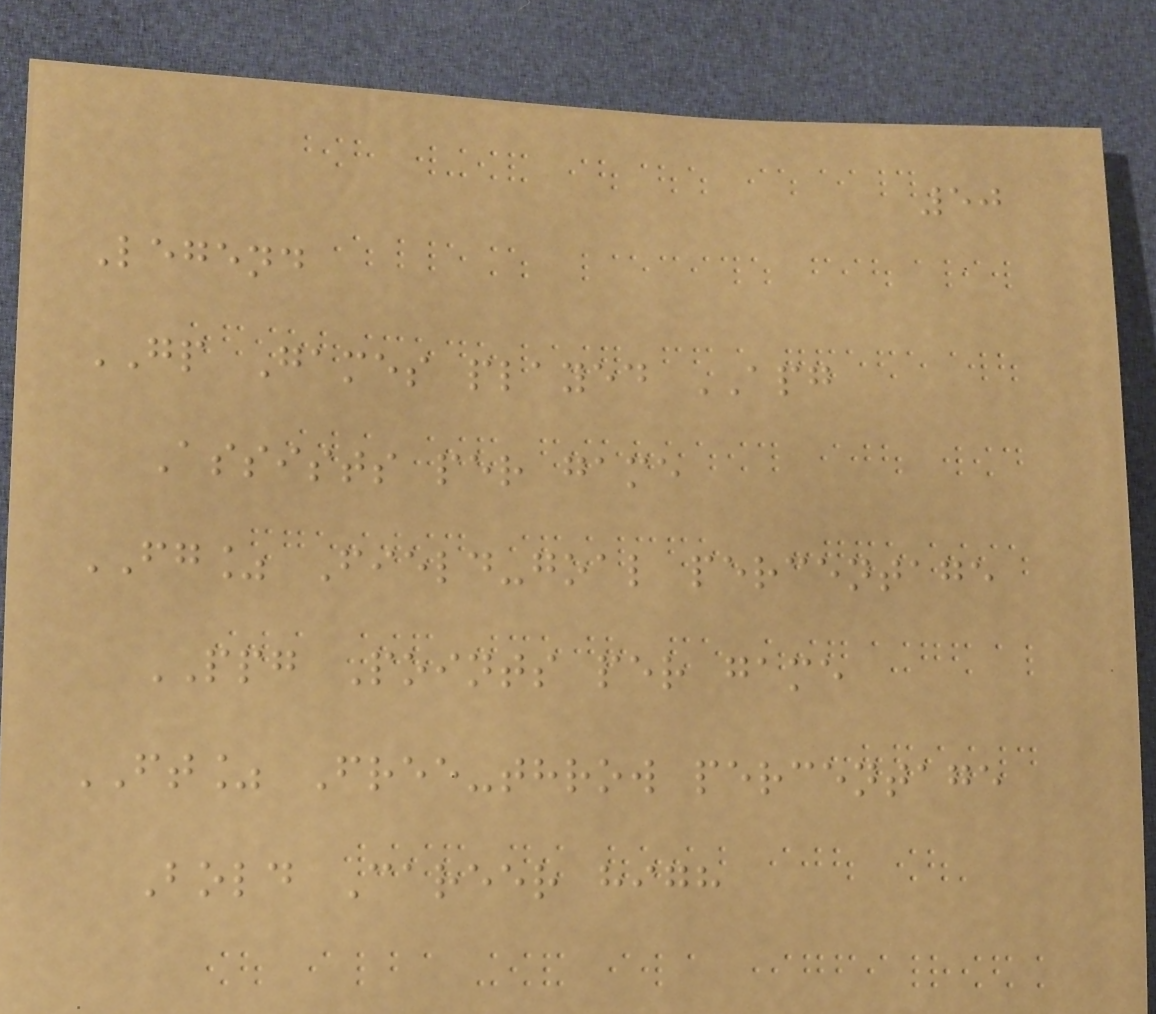50
Legend
GP Games played APG
Assists per game
FG% Field-goal percentage
PPG Points per game
FT% Free-throw percentage
Bold Career high
